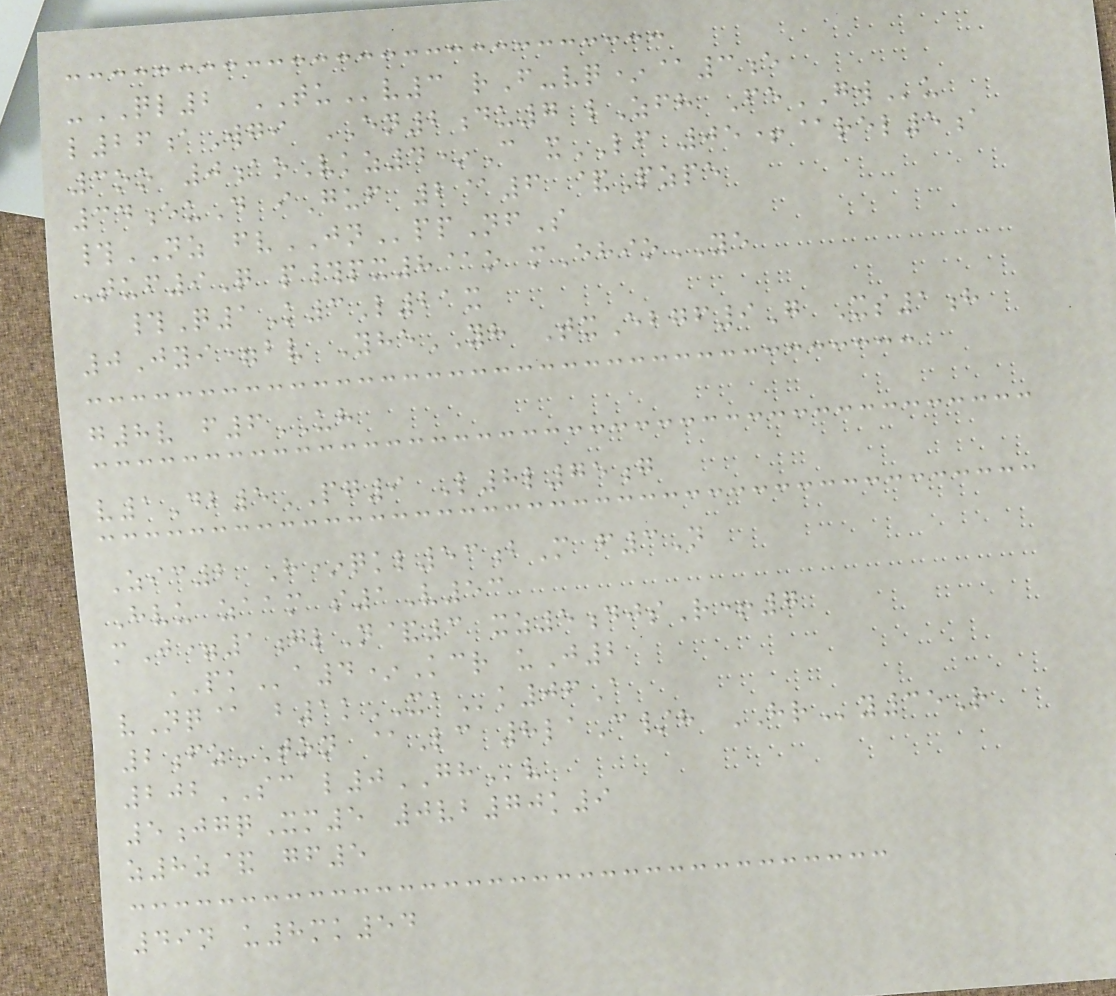-QL2 TUv3 rF-vq*@3e
l26aWgi EN2du7 lZfh FeGWu
3oo 0aoVkz4*C xLF 05+@rel5a
34euD iGuf 2@6 &Pzpe
#NZ fvJNppNfS
Tuf9Q p#px8@o mEhioYE
#Q1K3L21x
0Jyi=bv YheYH TxEbgf9G Xs1h
g8v f6UH
v1Db5PG9 L8l75g
Zic2 H*qkl53bM f3N
Hvu zaam s1V53
mJ=1glN&3 xz5djsR+7
PKa4*Kcr uJ2
vNq@ b1kXAk06A
2fzTON @Lc 8laC/h HRy35R
202SC l0GHv
5jgqXm5 0vb70k9
z8z& gf5
49n u8mk54
